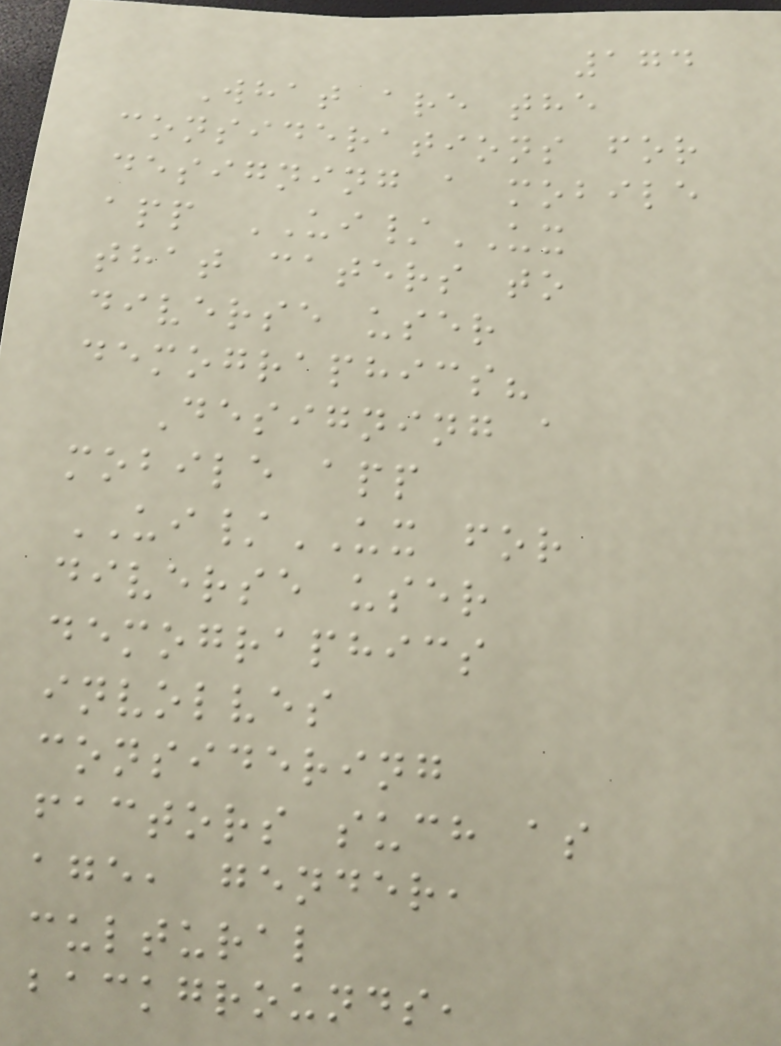174
What are the
considerations for
designing a mobile
app UI/UX
that caters to
diverse user
demographics?
Designing a
mobile app
UI/UX for
diverse user
demographics
involves
considering
factors such as
age, gender,
cultural
backgrounds,
